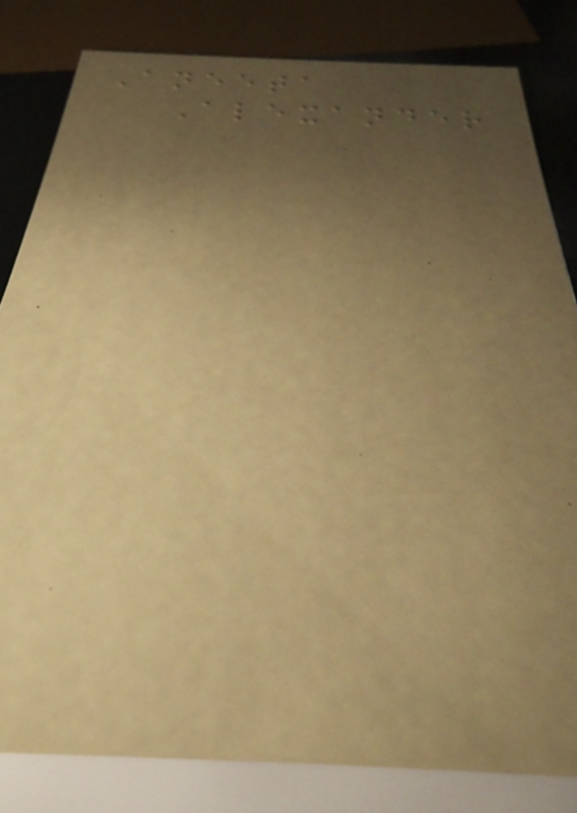Aneeta
Alexander
